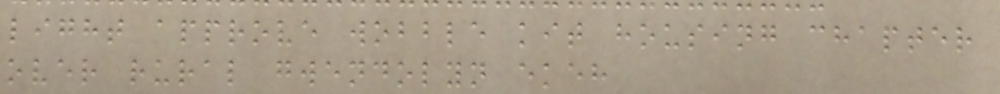light approve wobble kit housing chapter
over rural gwendolyn ekeh
